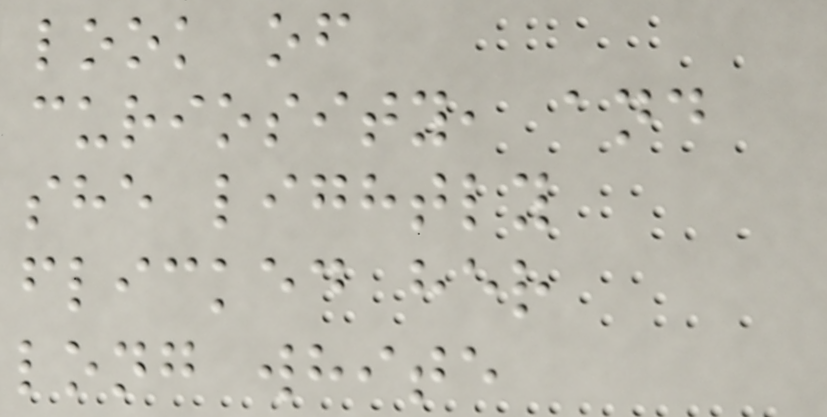look of
curiosity, and
she lightly
flicked her
long white
